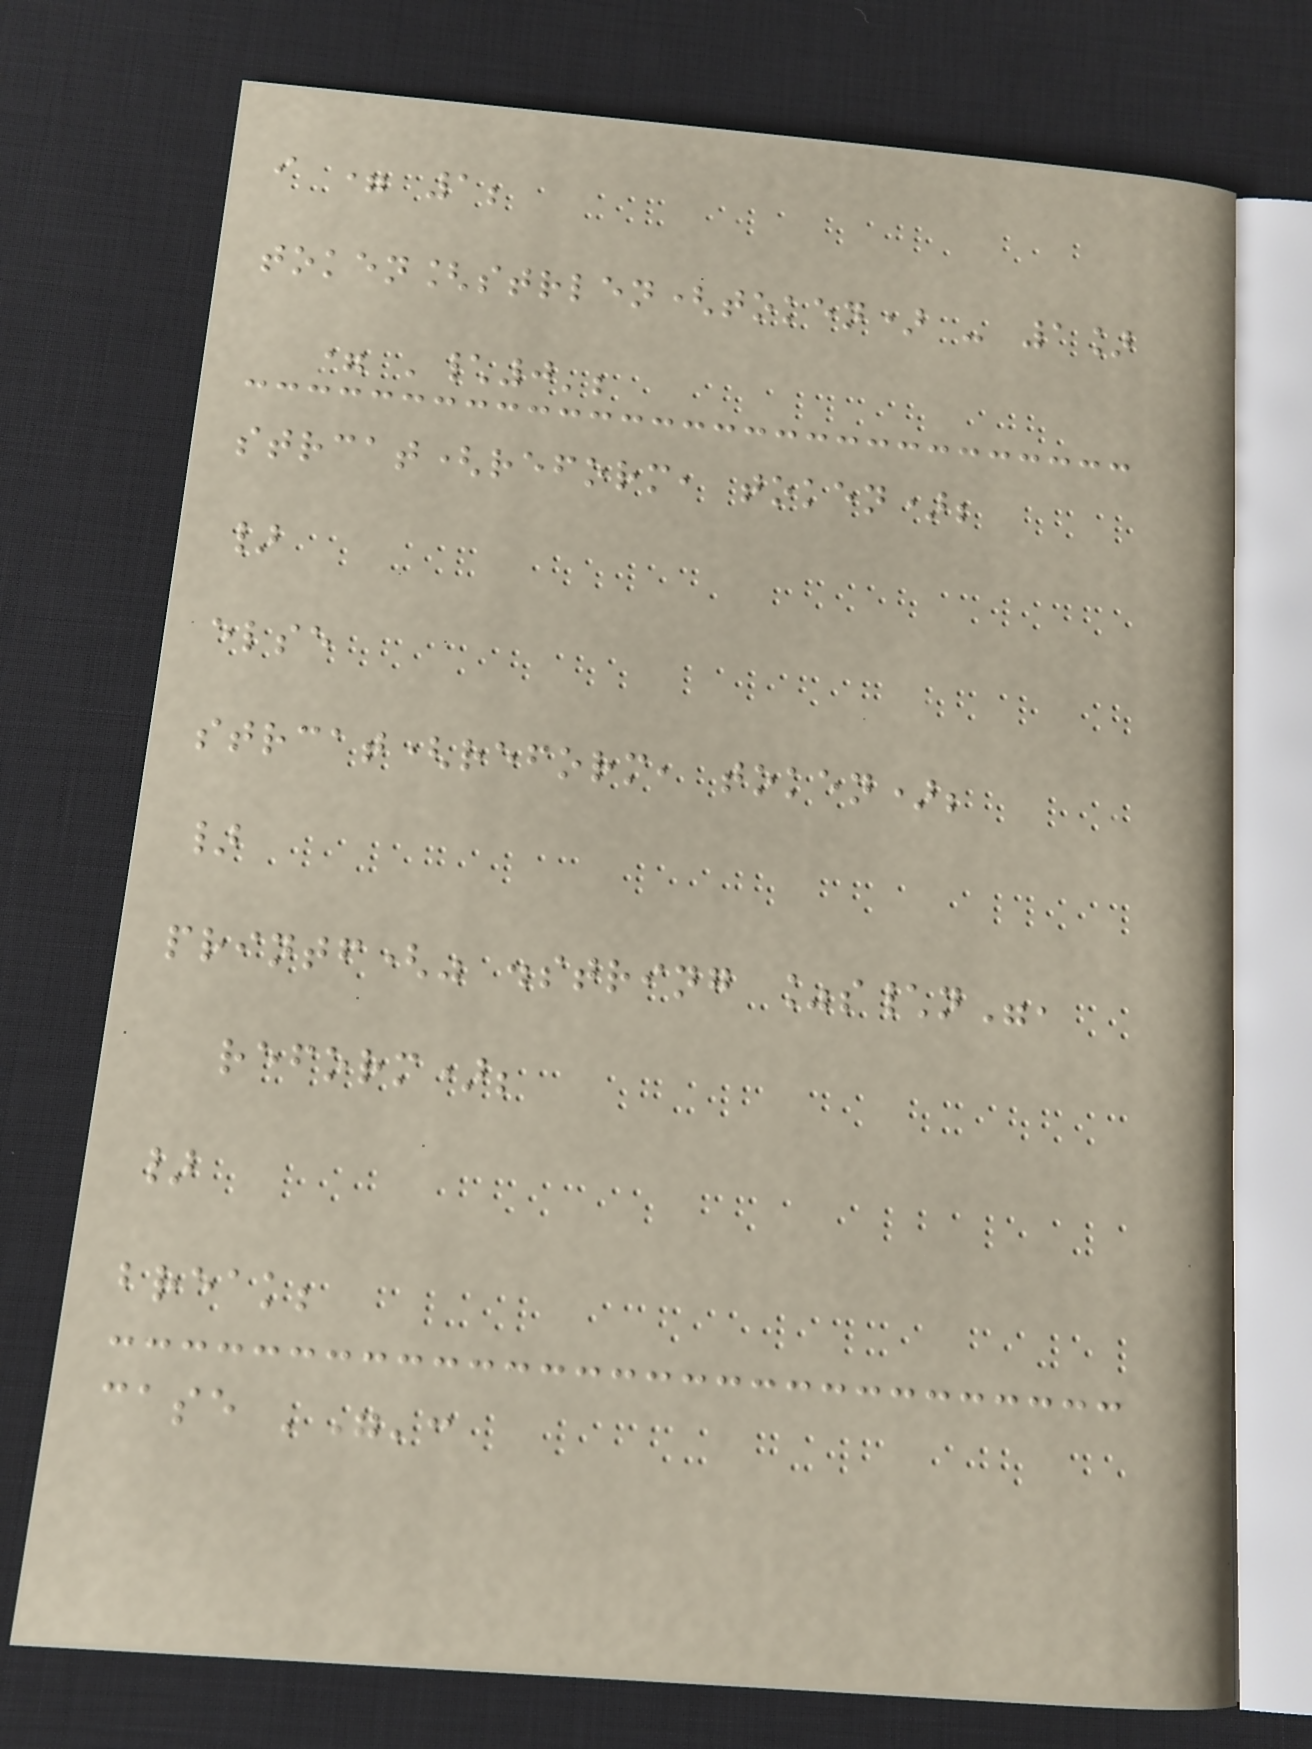i = 1;
token[strlen(token) - 1]
= '\0';
strcat(reform, token);
}
else
strcat(reform, token);
}
printf(" .string %s\n",
reform);
}
break;
case '"':
